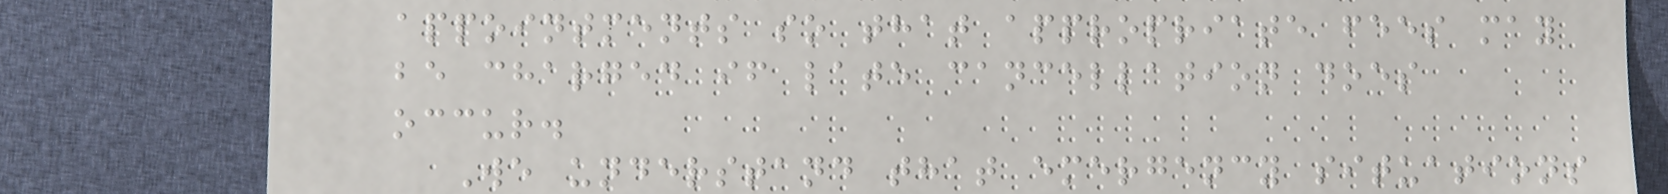appointments so that appropriate fees may
be charged if late cancellation does
occur.
We understand that emergency situations
